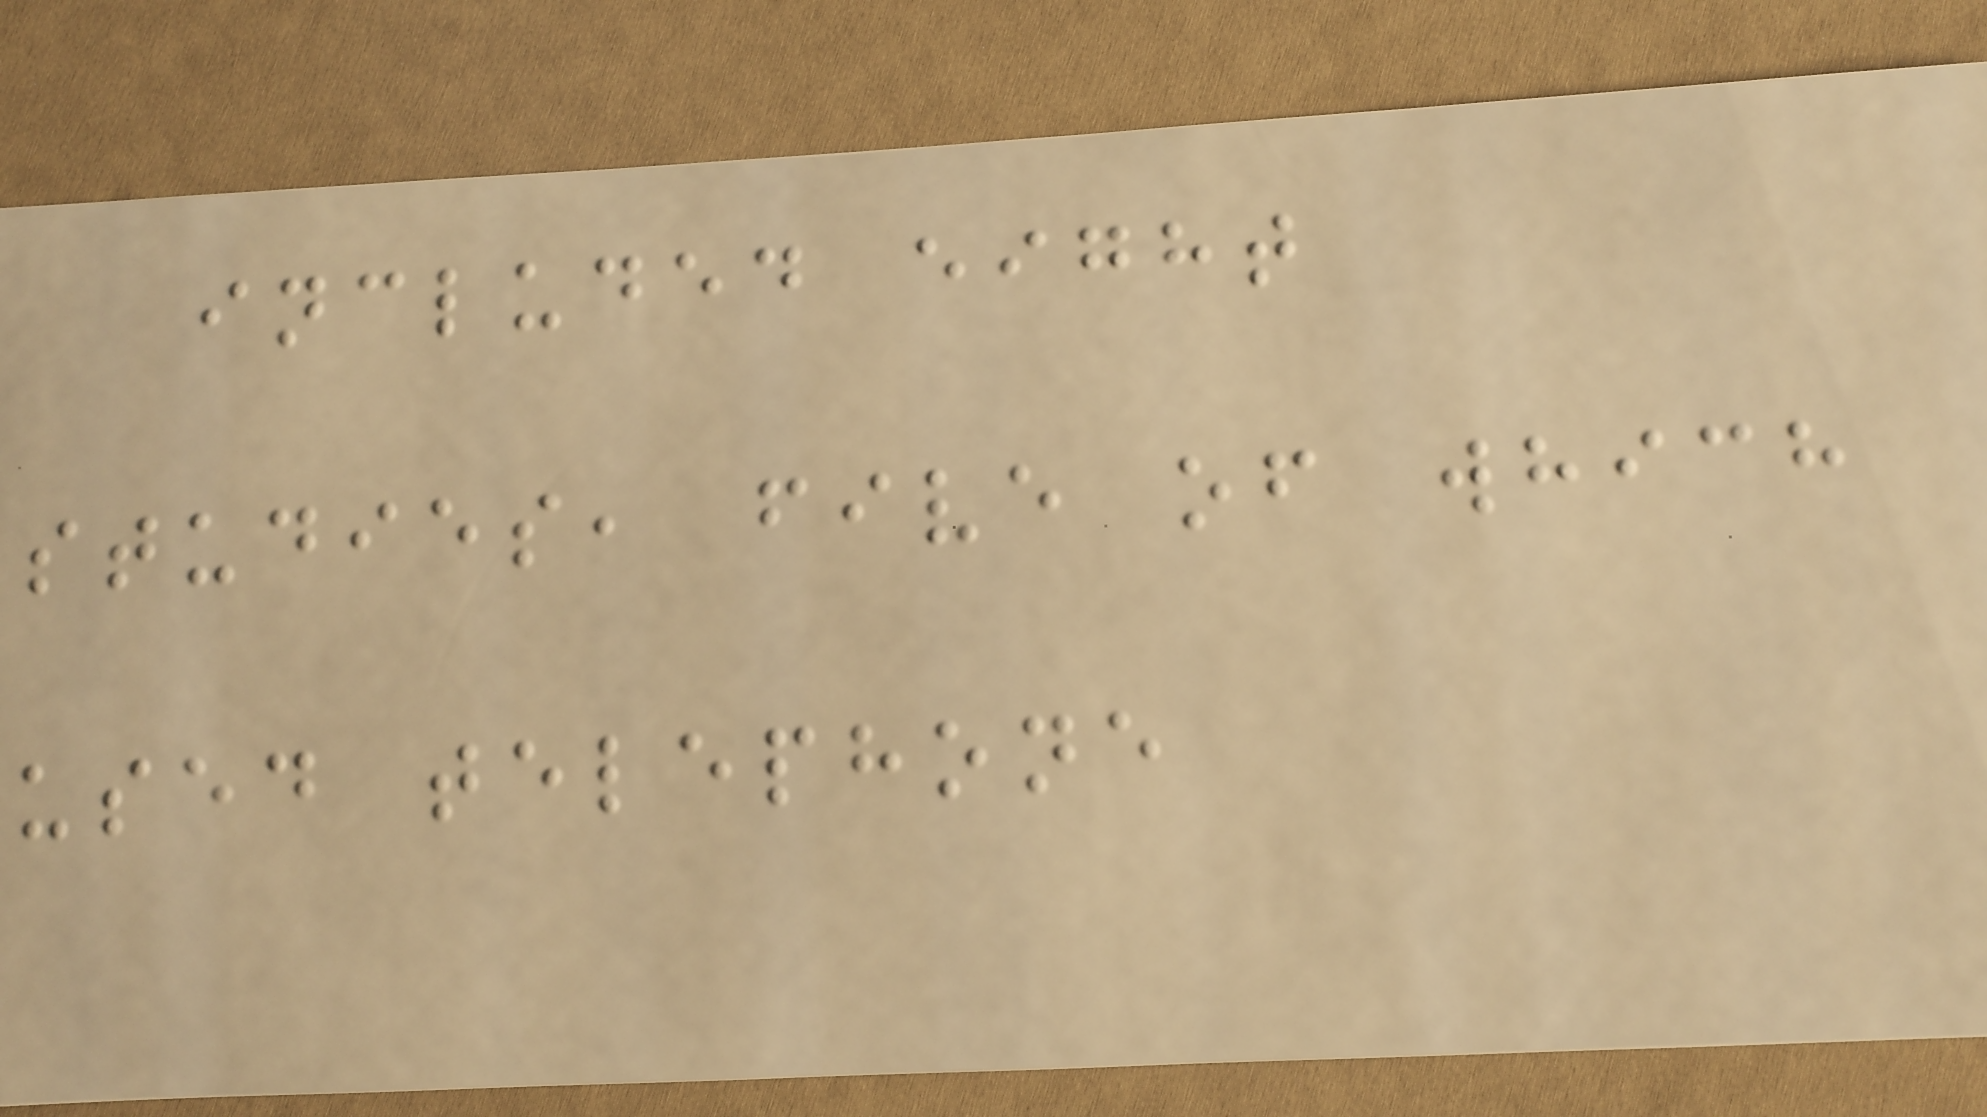included eight
studies, five of which
used telephone
